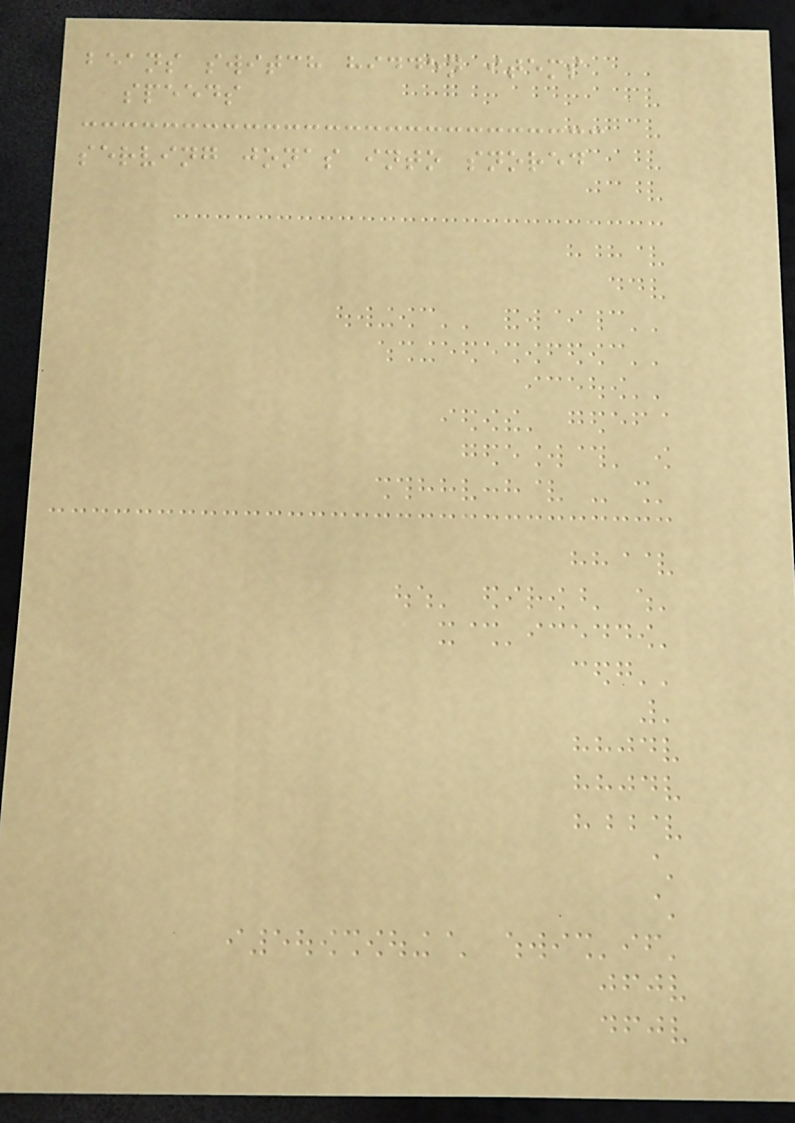beans switch hidden items
speeds
serving jonas into snored
